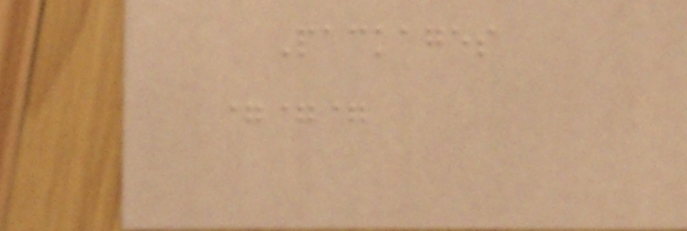Packages
===
